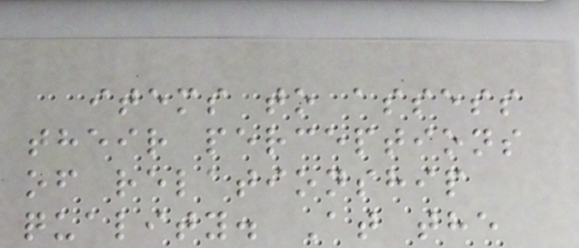items to assess
their perceptions
of relationship
quality. At the
